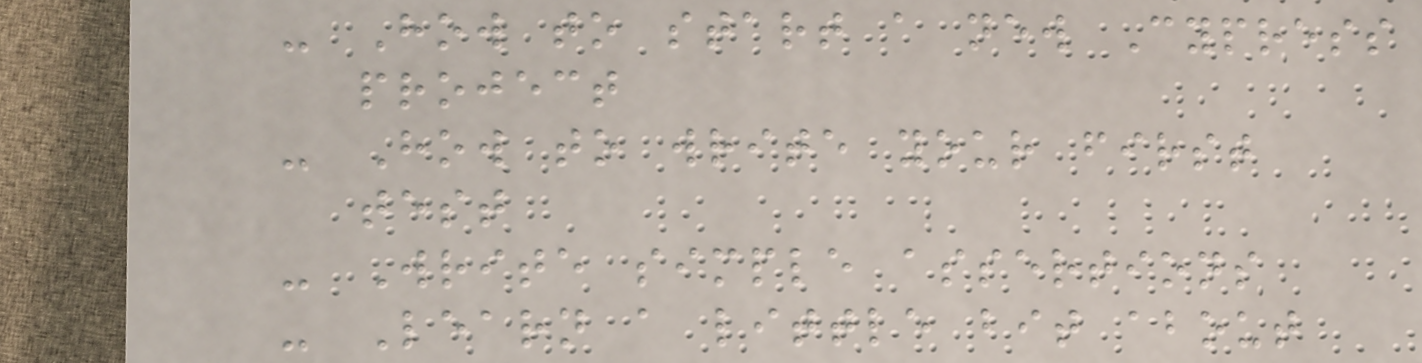- How to start a new Cypress
project
- How to write your first
test
- Write simple assertions
- Learn a little bit about
